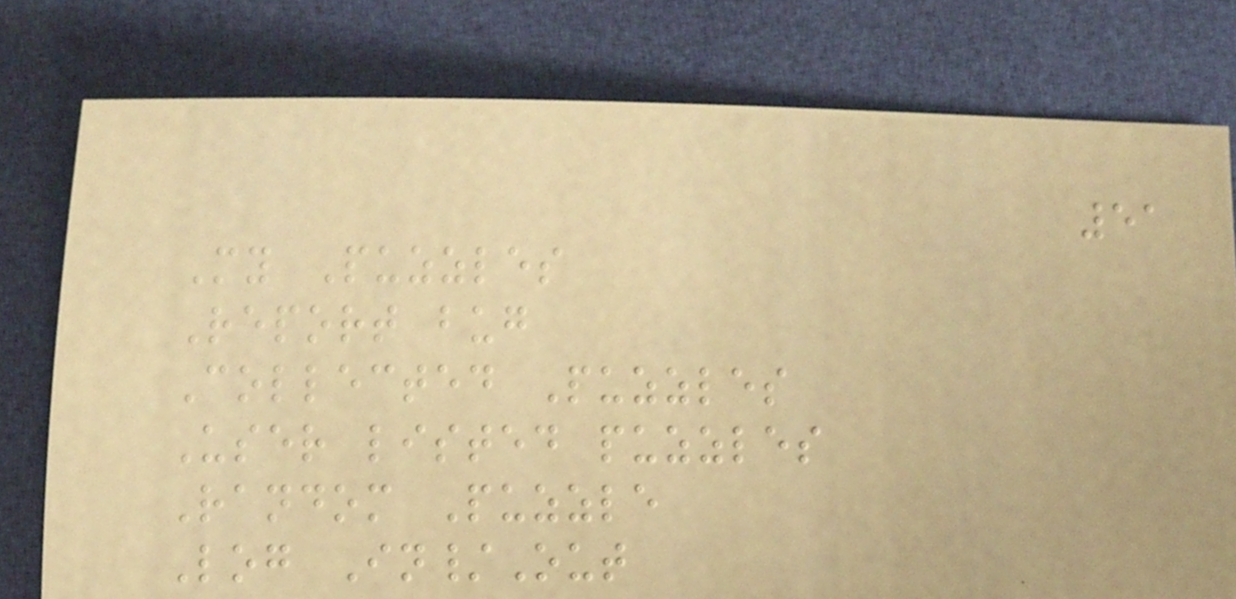51
My Puzzles
Report bug
Collected Puzzles
User listed puzzles
Random Puzzle
Log In/Out
